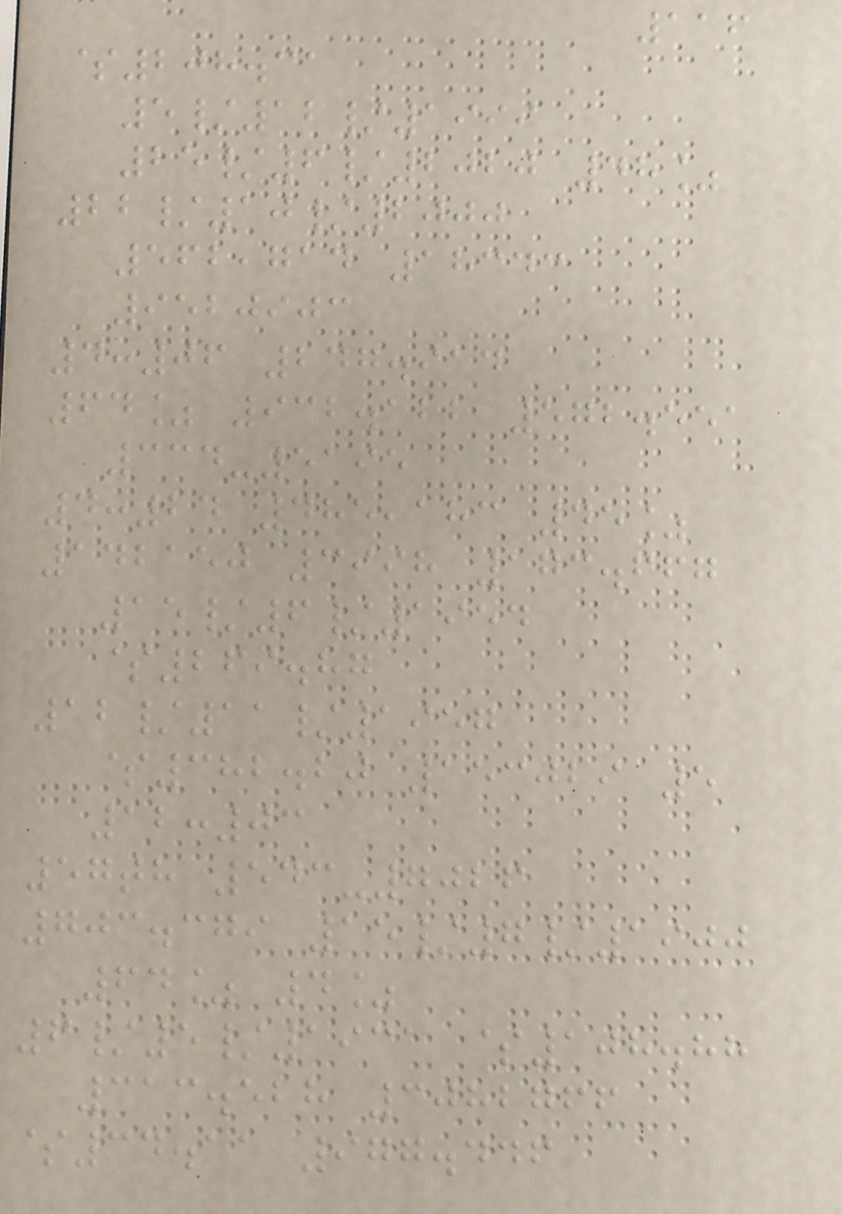116
$208.31
5/12/1999
25/6/2020 48%
22/10/2000
562,714 18343
9520903
4:06 247.914
64% 932.122 572.551
334-5195
4:24 485,183 45%
142150 3998 173.667
15/6/1954
$269.87
12/11/1957
$382.20 153029 5
12:03
57th 543-7026
703.379 15/7/1900
64% 4%
6/5/1931 $108.88
313.528 3082766
$34.11 977.446
